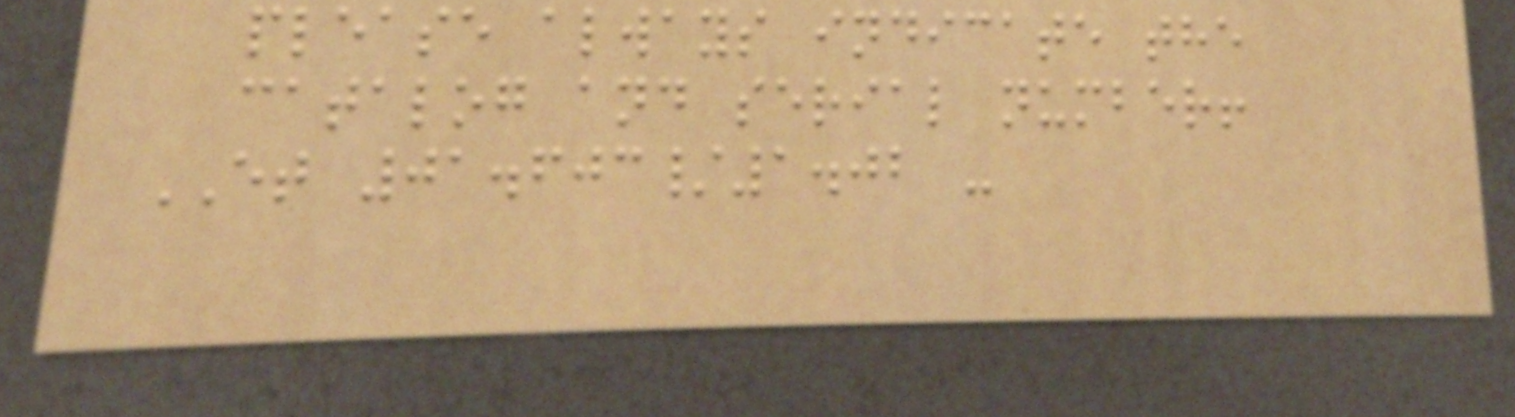please always indicate the
catalog and serial number!
ET 01.603/1.02 -
